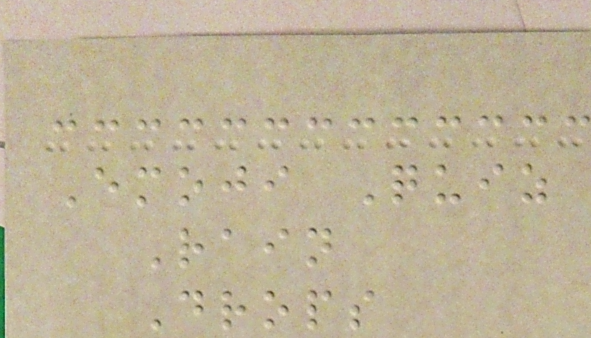Emoji Quiz
Rain
Drops
